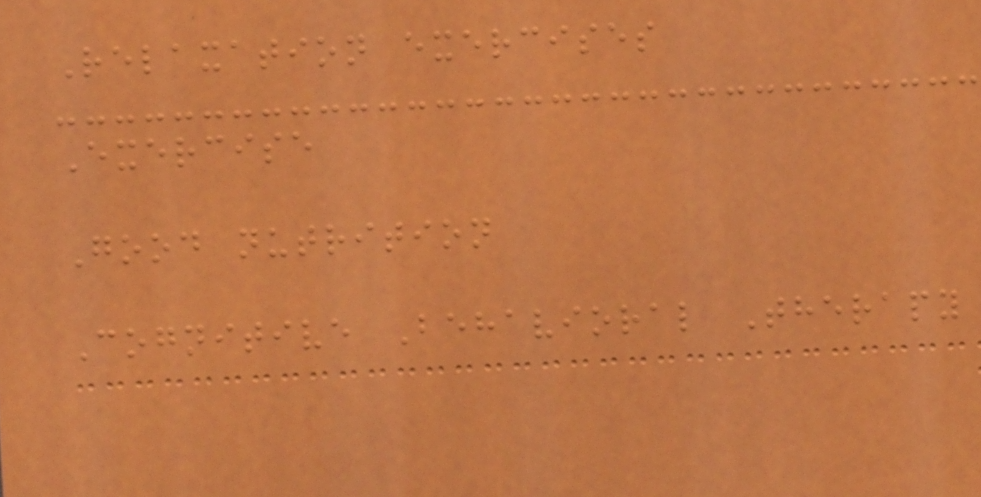Relaxation exercises
Exercise
Good nutrition
Cognitive Behavioral Therapy
